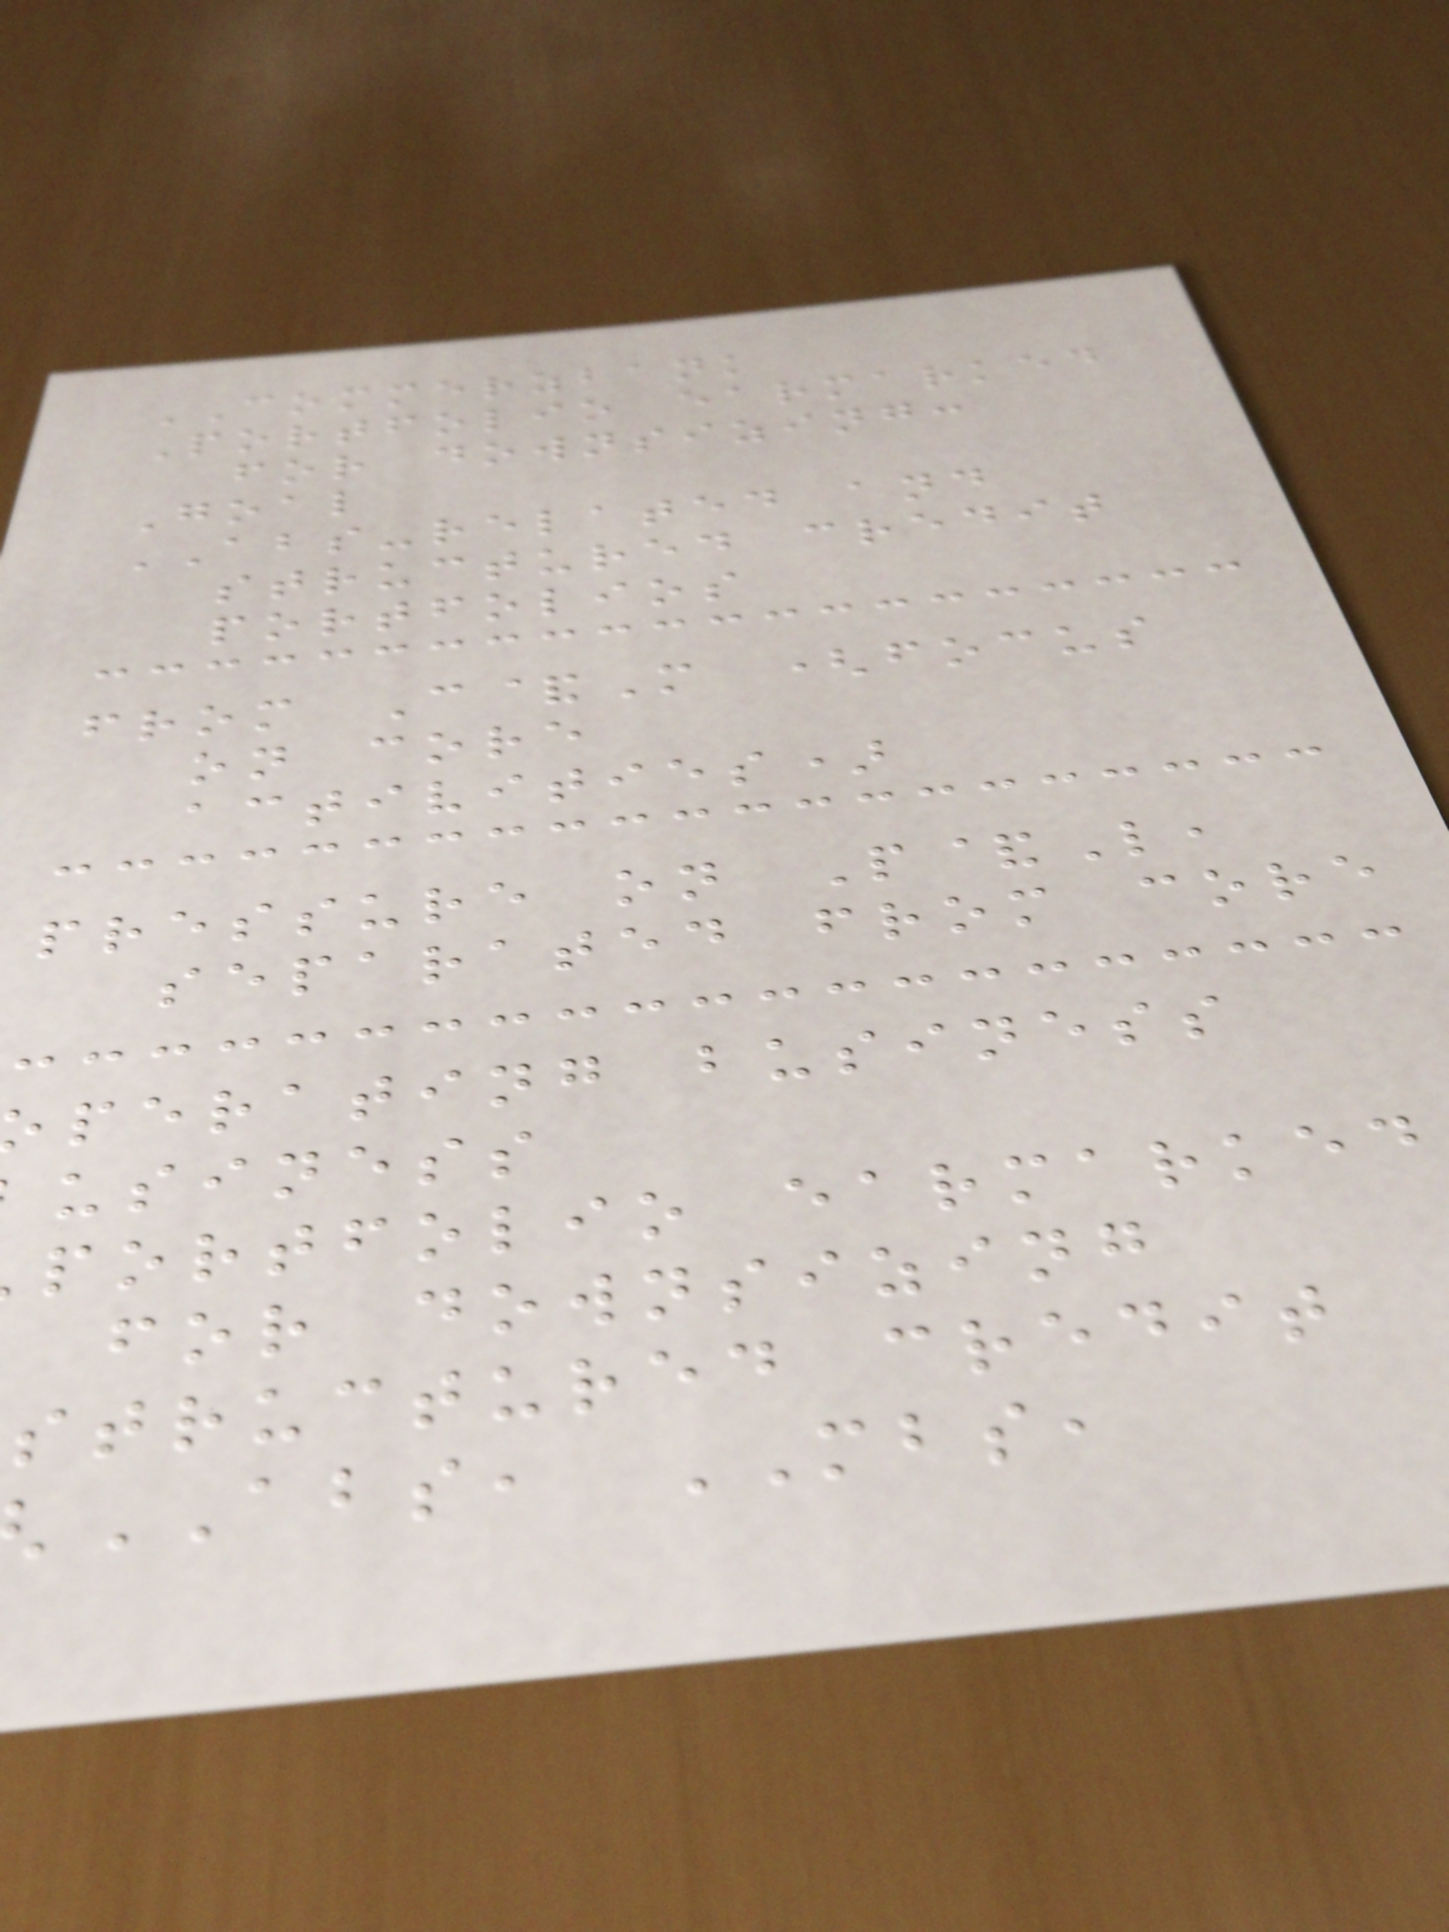COMMERZBANK
Portfolio earmarked
for downsizing:
Goal
ABS-related and
structured credit
portfolios
from C&M (focus
on core
activities)
pressure on P&L,
separated from core
perating business
usiness
portfolio earmarked
for downsizing
structured credit
ABS, MBS,
